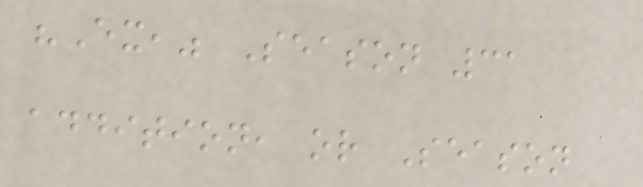"Ex," Season 31
addition, or Season
